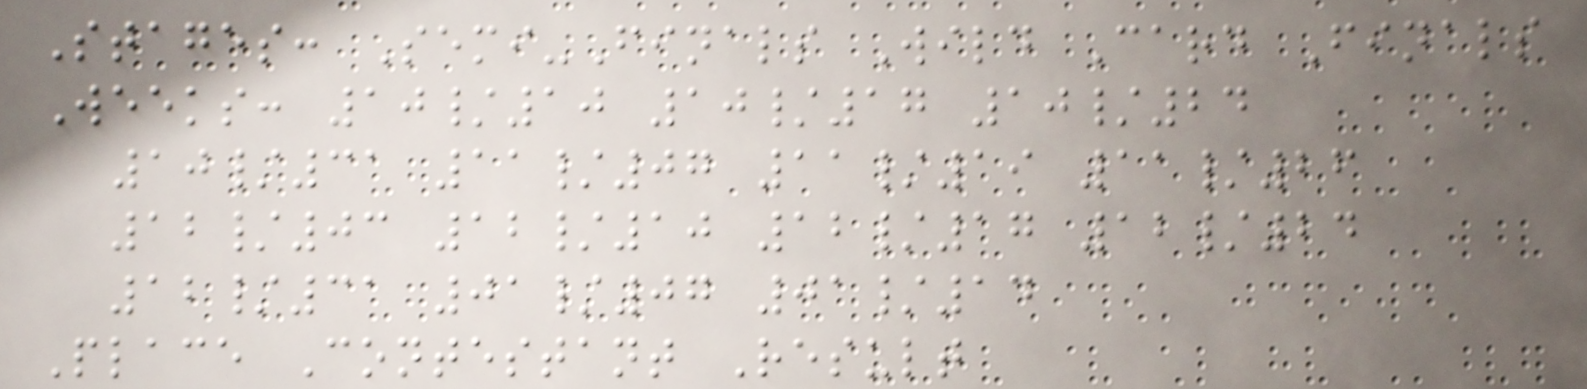Stages: Semi-Finals Wild Card Finals
Weeks: 10/10 10/17 10/24
10/31 11/07 11/19 11/26
12/03 12/10 12/17 12/24
12/31 01/07 01/14
Place Contestant Result
